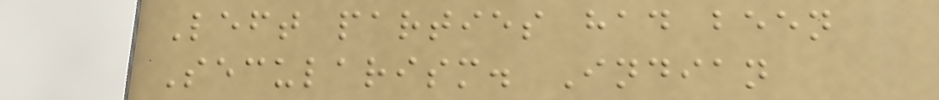Left parties had been
Secularism. Indian
